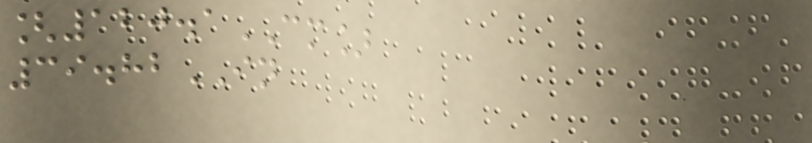[120.1CM]
39.82IN
